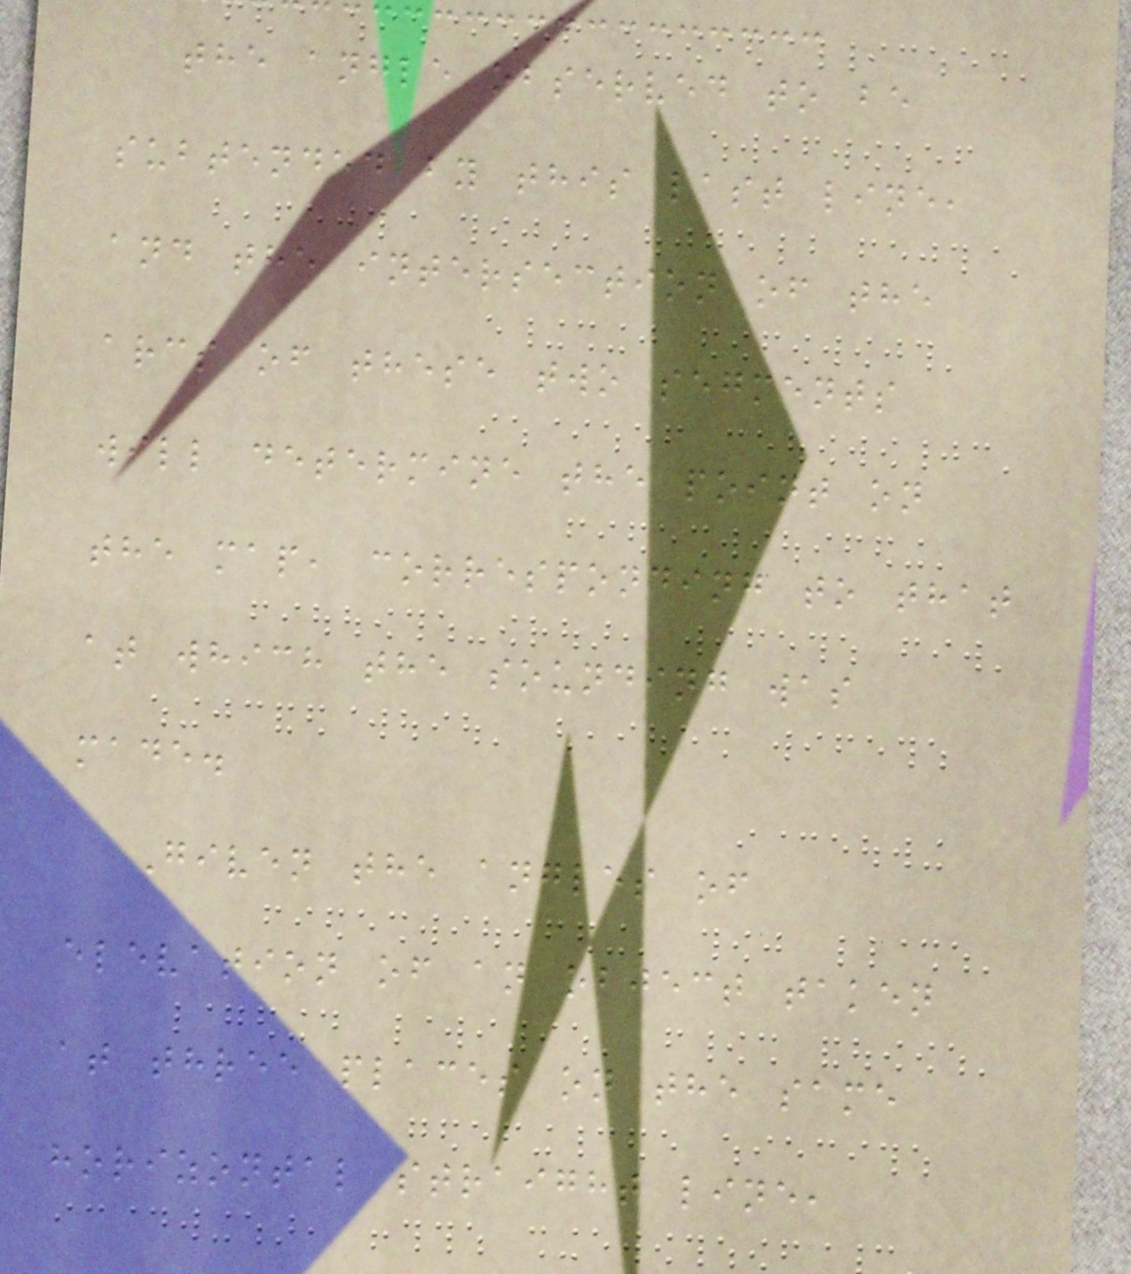the angle observed to be
subtended by this last line,
and the intersection of the
arcs of these two segments
will determine the point on
the map, corresponding to that
at which the sounding was
made.
Given the angles of
elevation of an object taken
at three places on the same
horizontal straight line,
